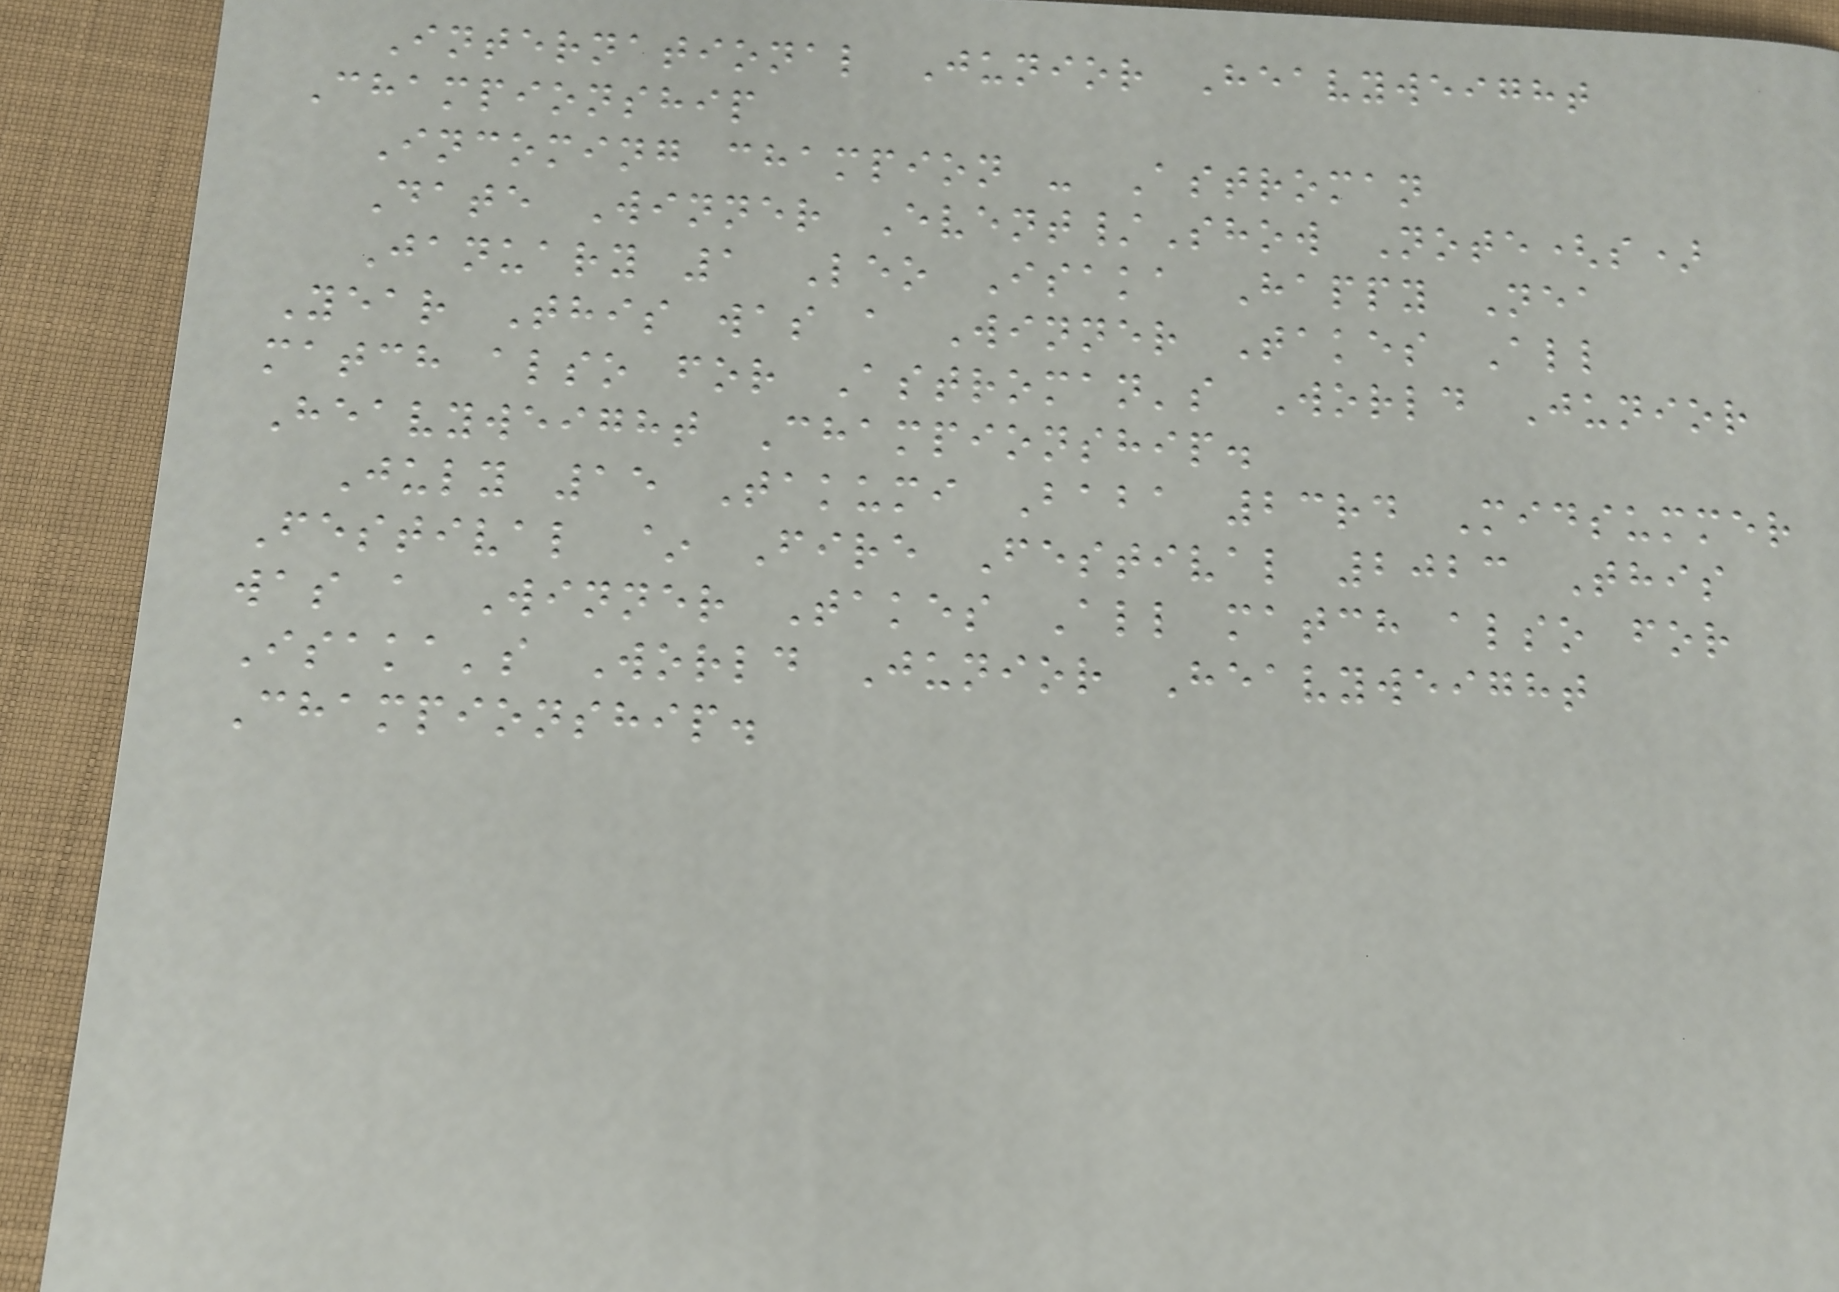International Junior Heavyweight
Championship
Incoming champion - Astroman
Date Winner Event/Show Note(s)
January 1 Leo Isaka Happy Nea
Year This was a Winner Takes All
match also for Astroman's World Junior
Heavyweight Championship.
July 15 Takumi Baba 23rd Midsummer
Festival ~ Fire Festival 2023 This
was a Winner Takes All match also for
Isaka's World Junior Heavyweight
Championship.
